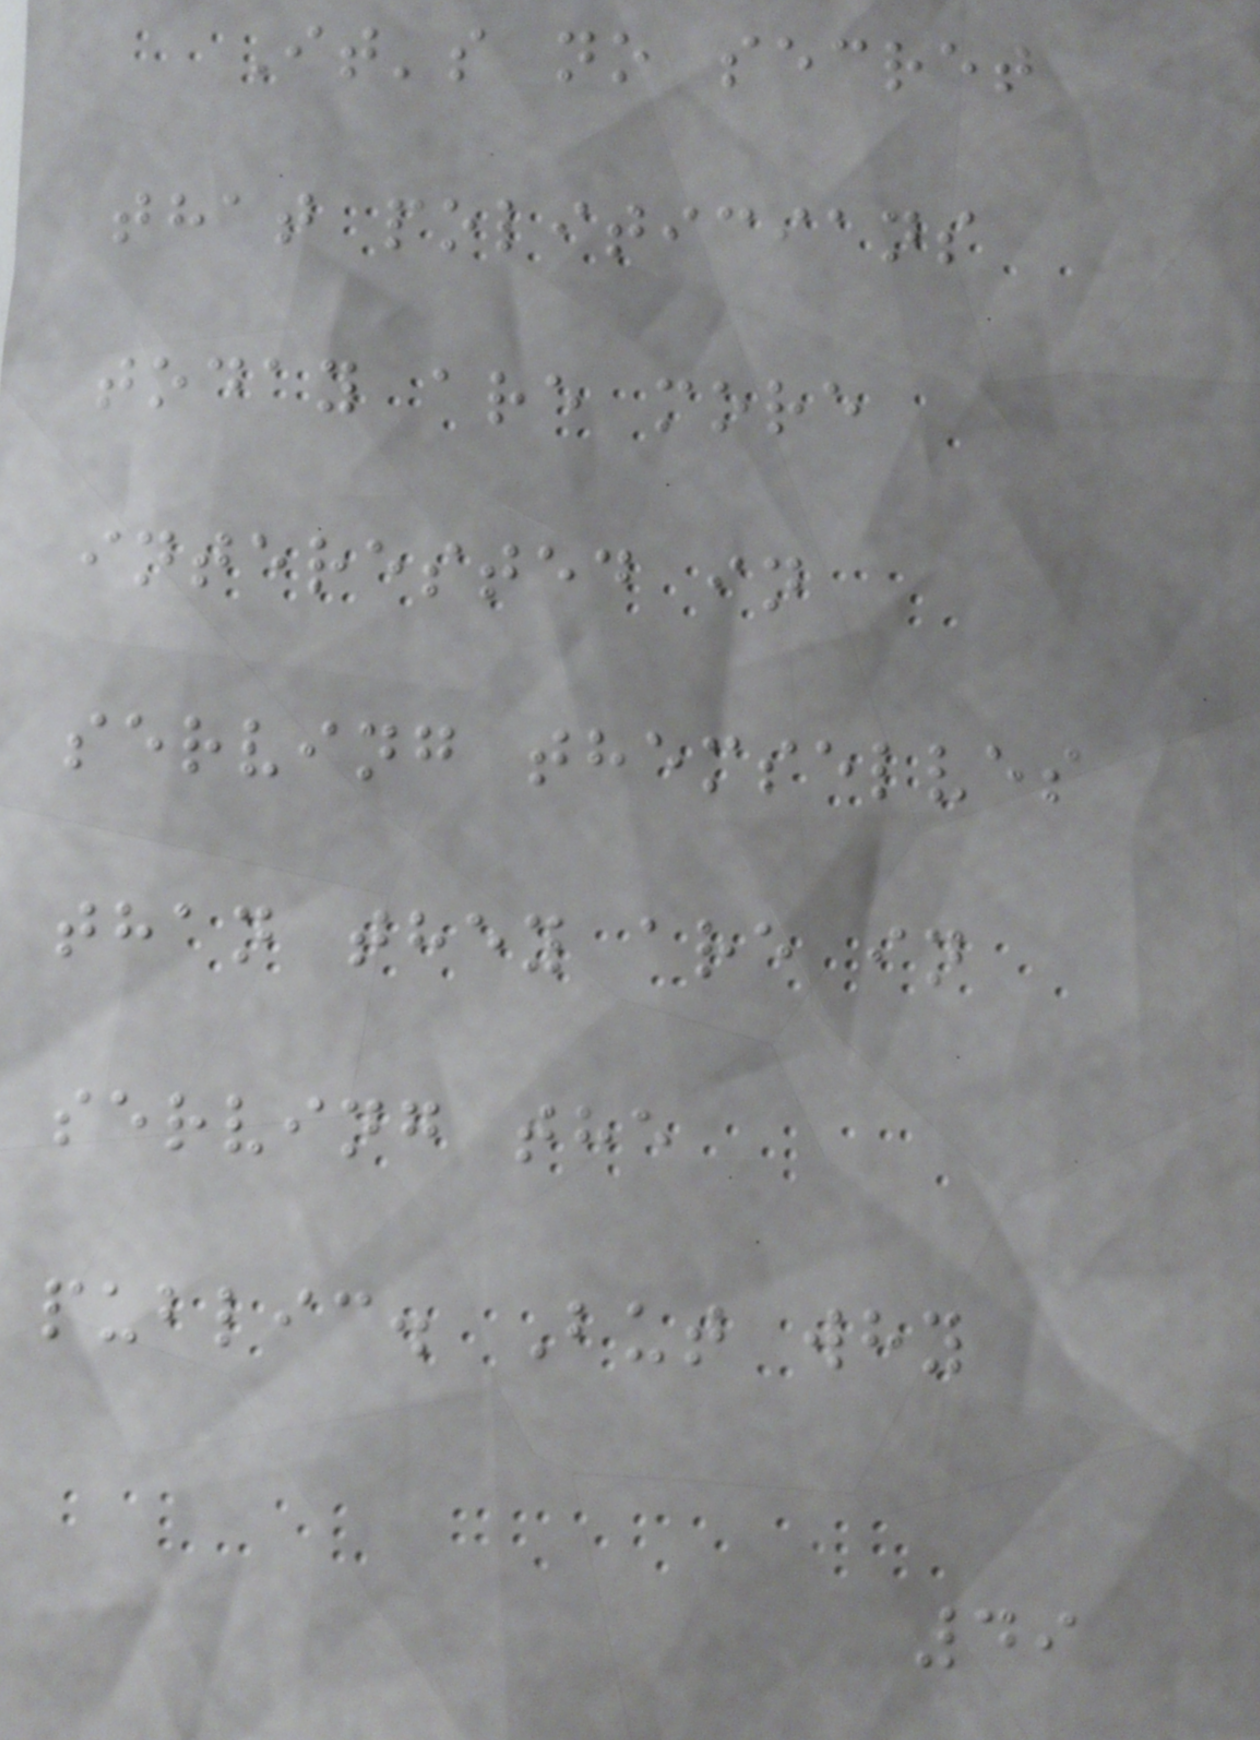It's no secret
that politicians
today are more
interested in
serving themselves
than they are in
serving the
public. But why
49
